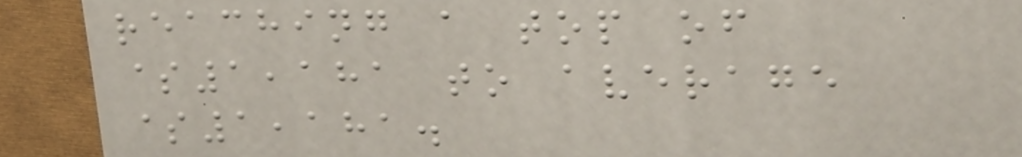reaching a top of
$1,181 to average
$1,181.
